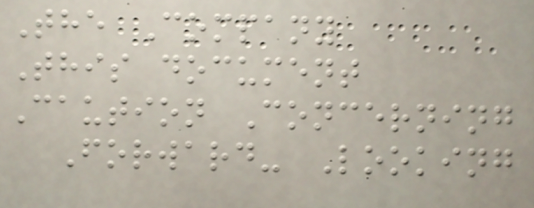The Company
This document
Caution Concerning
Forward- Looking
